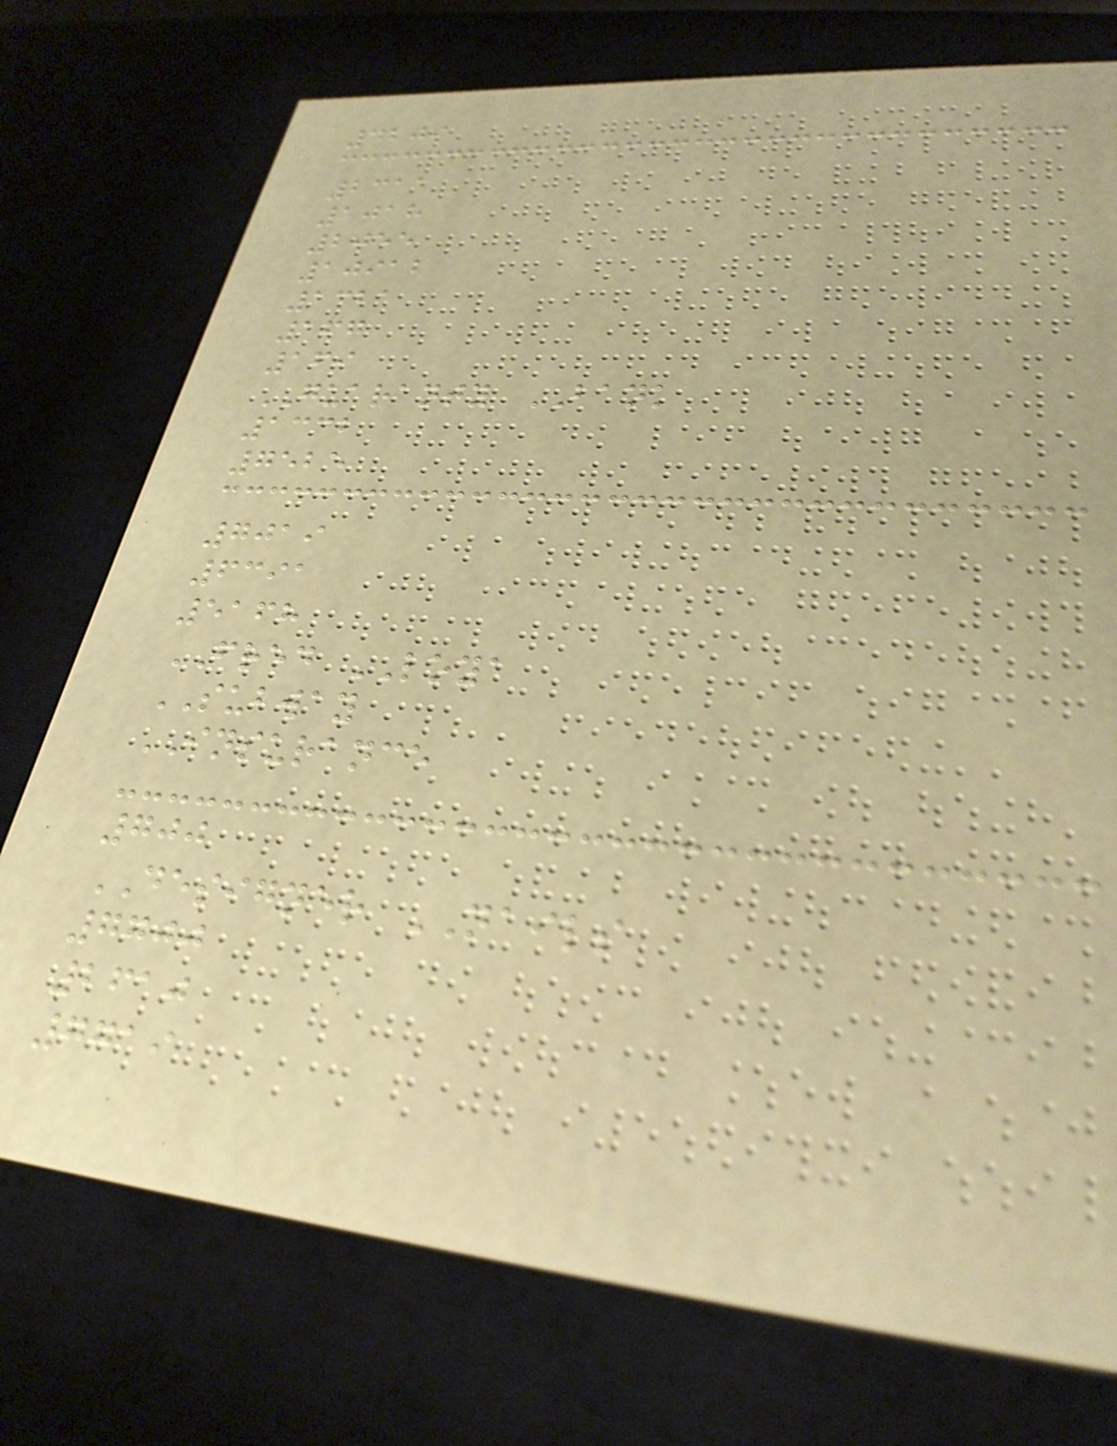4209
2311
1018
2055
10912
1321
167
169
GUARANTY BANK
1332
7525
7019
6391
5168
FRED LOYA
SUBWAY
INSURANCE
700
DESIGNER NAILS
7700
2610
7719
